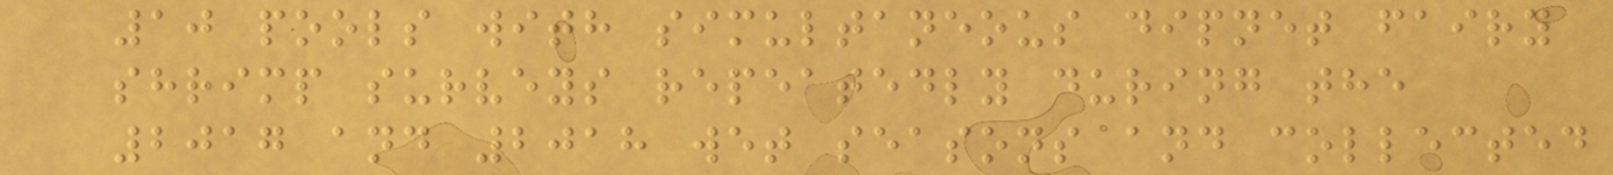10 pools with simultaneous dipnet fairy
shrimp surveys repeatedly during the
2017 and 2018 wet seasons and collected
